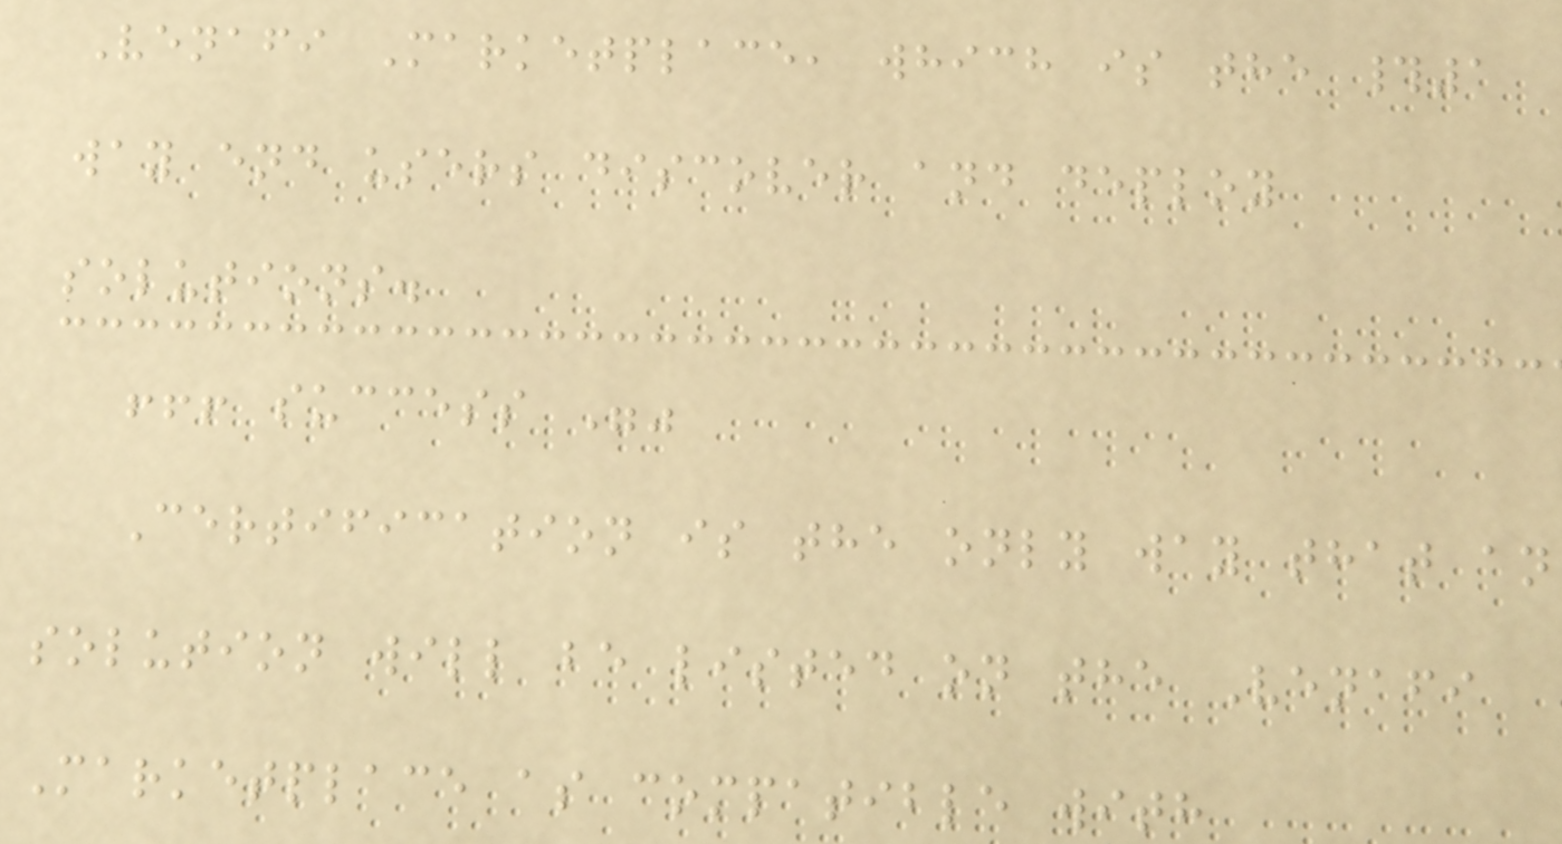Venafi Marketplace, which is the #1
way end users discover and deploy
solutions.
!!! success ""
Certification is the only way that an
solution will be listed on the Venafi
Marketplace as compatible with
